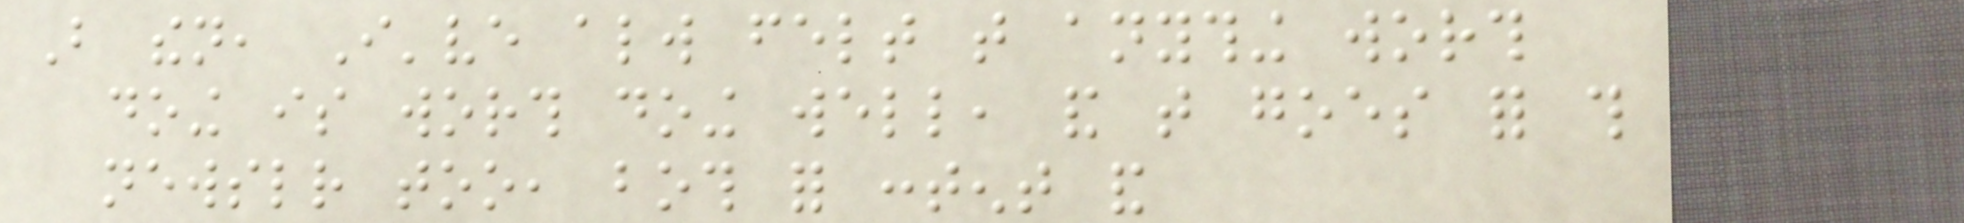But then, I've always felt that anything worth
doing is worth doing well, and that goes for this
newsletter too, both for content and
